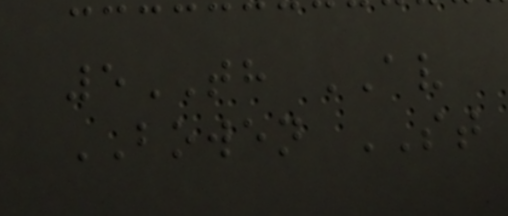5TH AV
BOWEN ST
